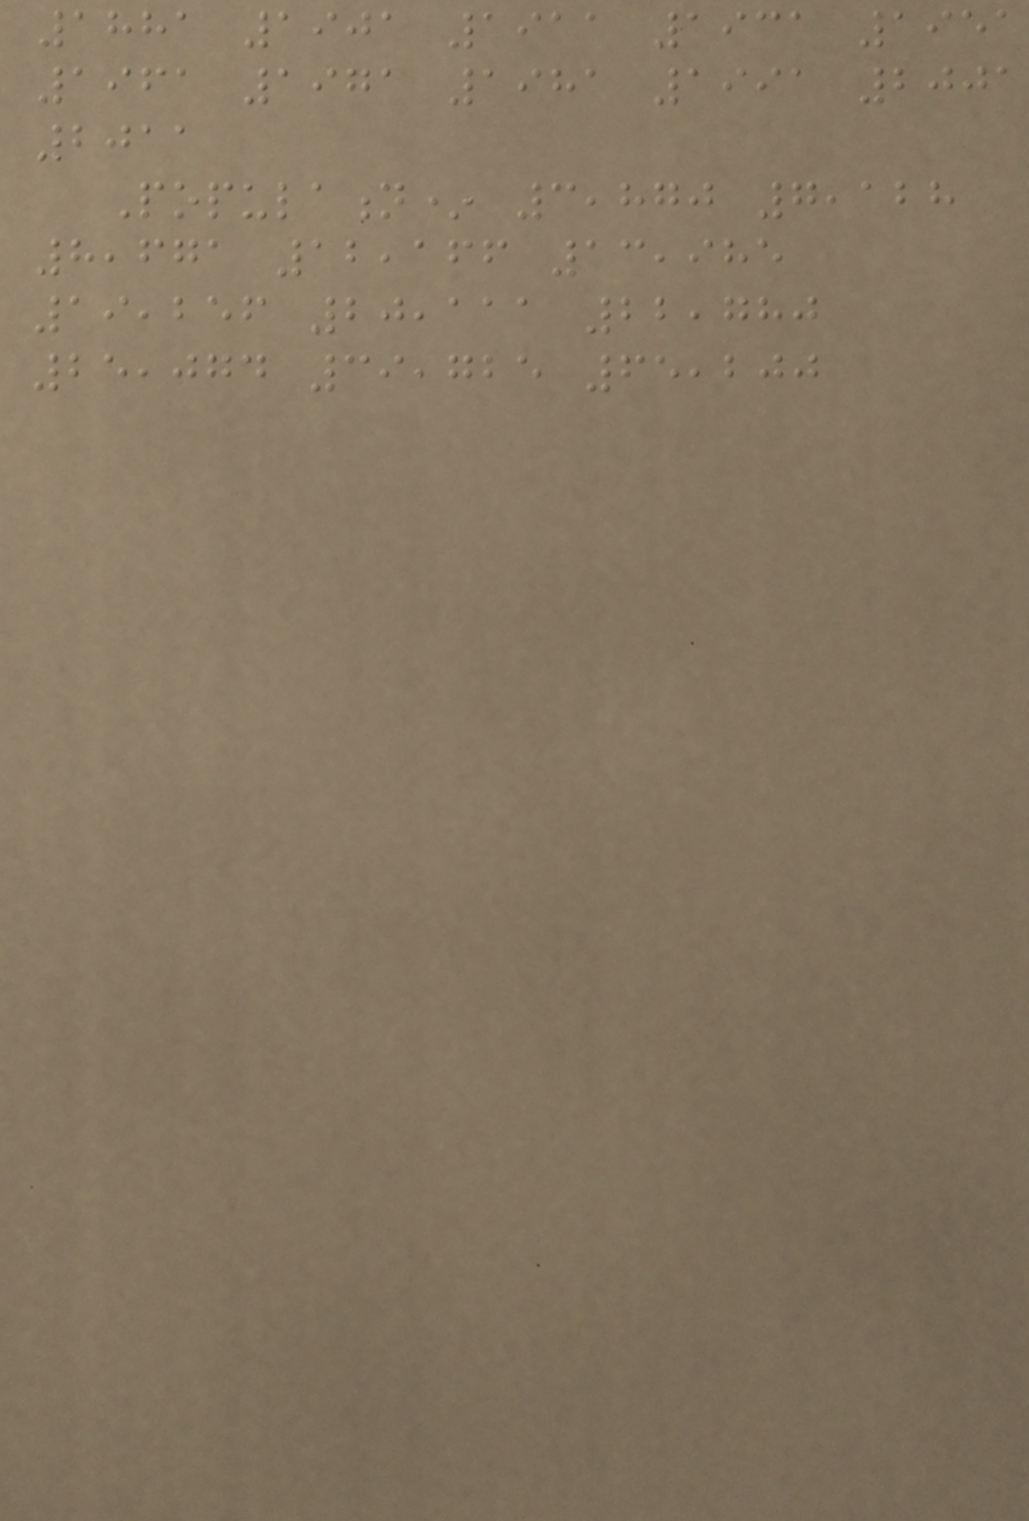1881 1901 1911 1931 1951
1961 1971 1981 1991 2001
2011
Population* 3,870 7,128
8,671 12,166 13,985
19,256 20,111 22,780
25,074 39,725 65,200
